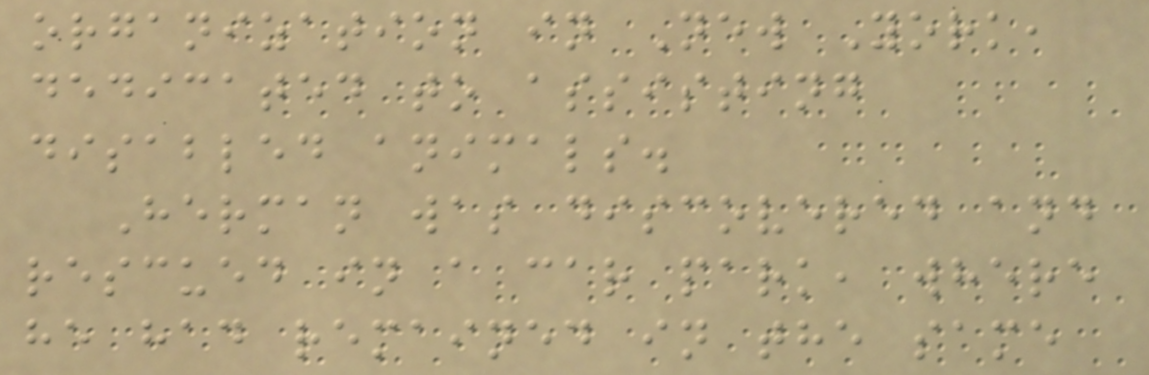organization in New York,
dedicated to assisting
disabled animals.
Herman was discovered and
rescued in a car park, where
he had remained in the same
